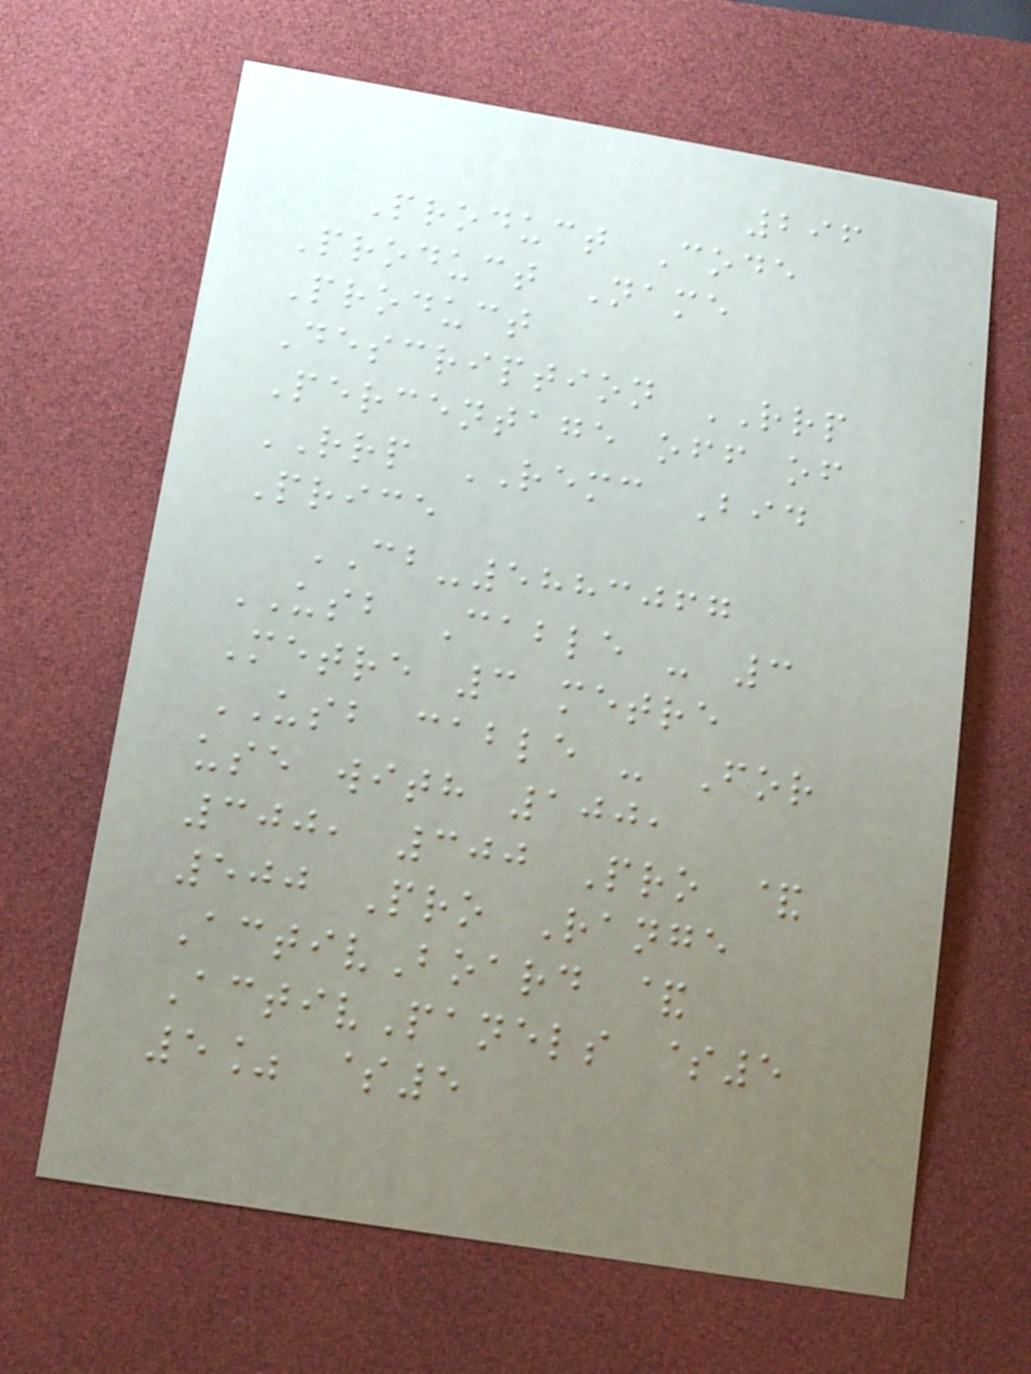296
Product Code
Product Name
Product
Description RRP
Percentage off of
RRP REMC Bid
Price
CB-5883067
USB Cable - 3
Metre 3 metre
USB cable - For
use with 100,
300, 300 Pro &
500 Pro Range
ActivBoard &
ActivPanels $5
5% $5
